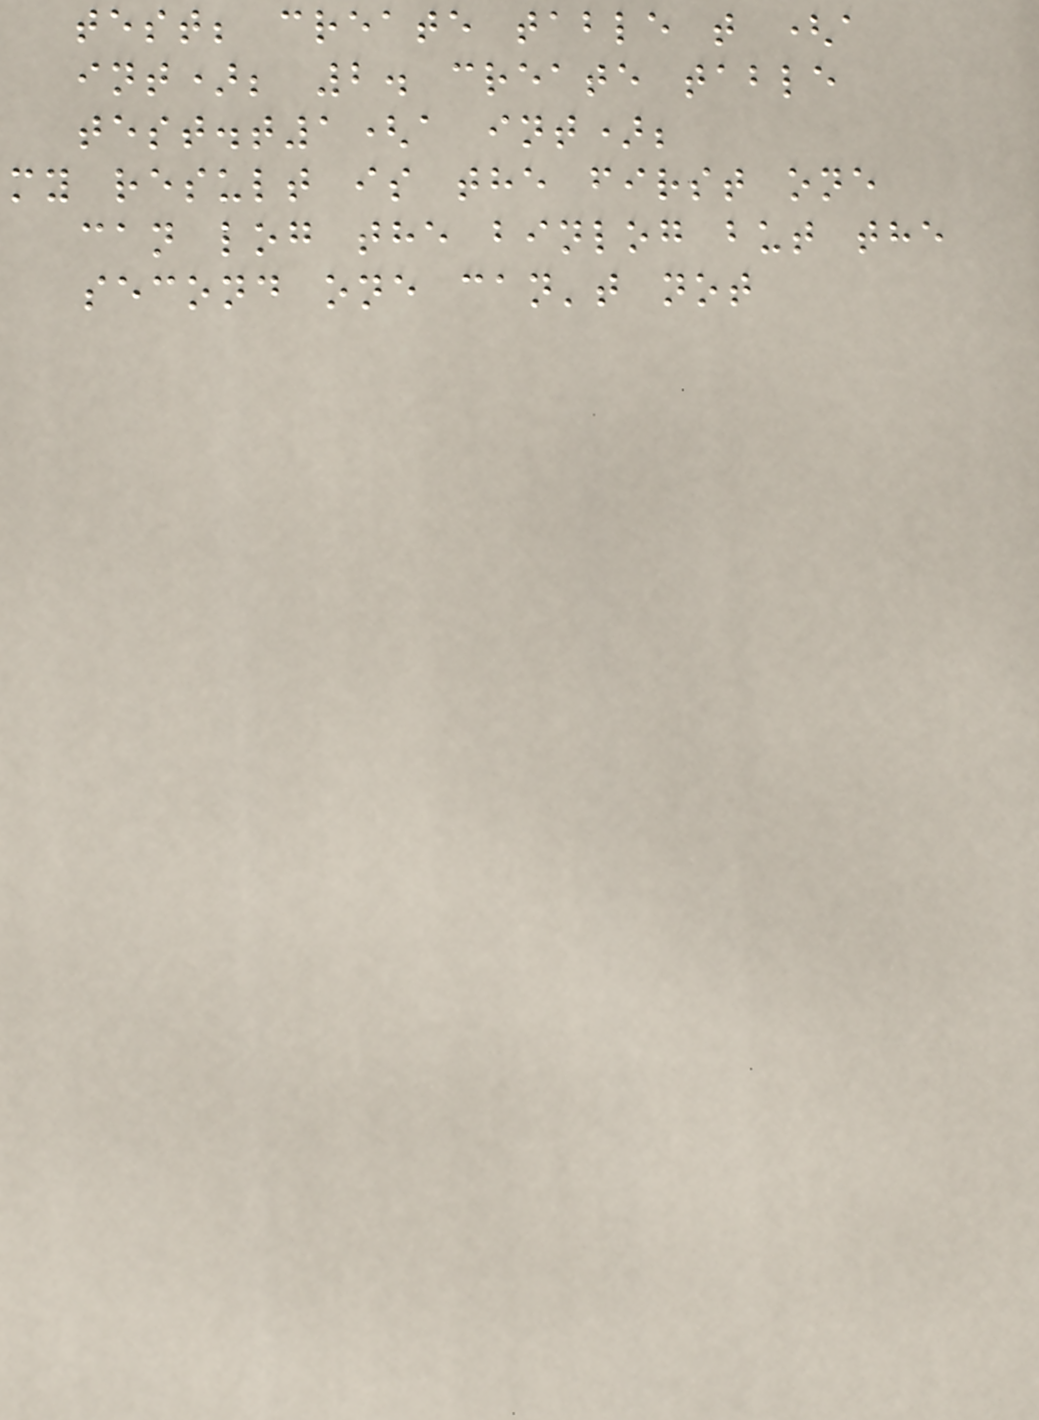test; create table t (a
int); 2. create table
test.t1(a int);
my result is the first one
can log the binlog but the
second one can't not
